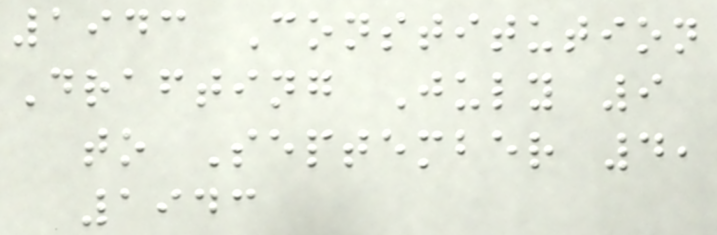1943 Constitution
Drafting July 9
to September 4,
1943
